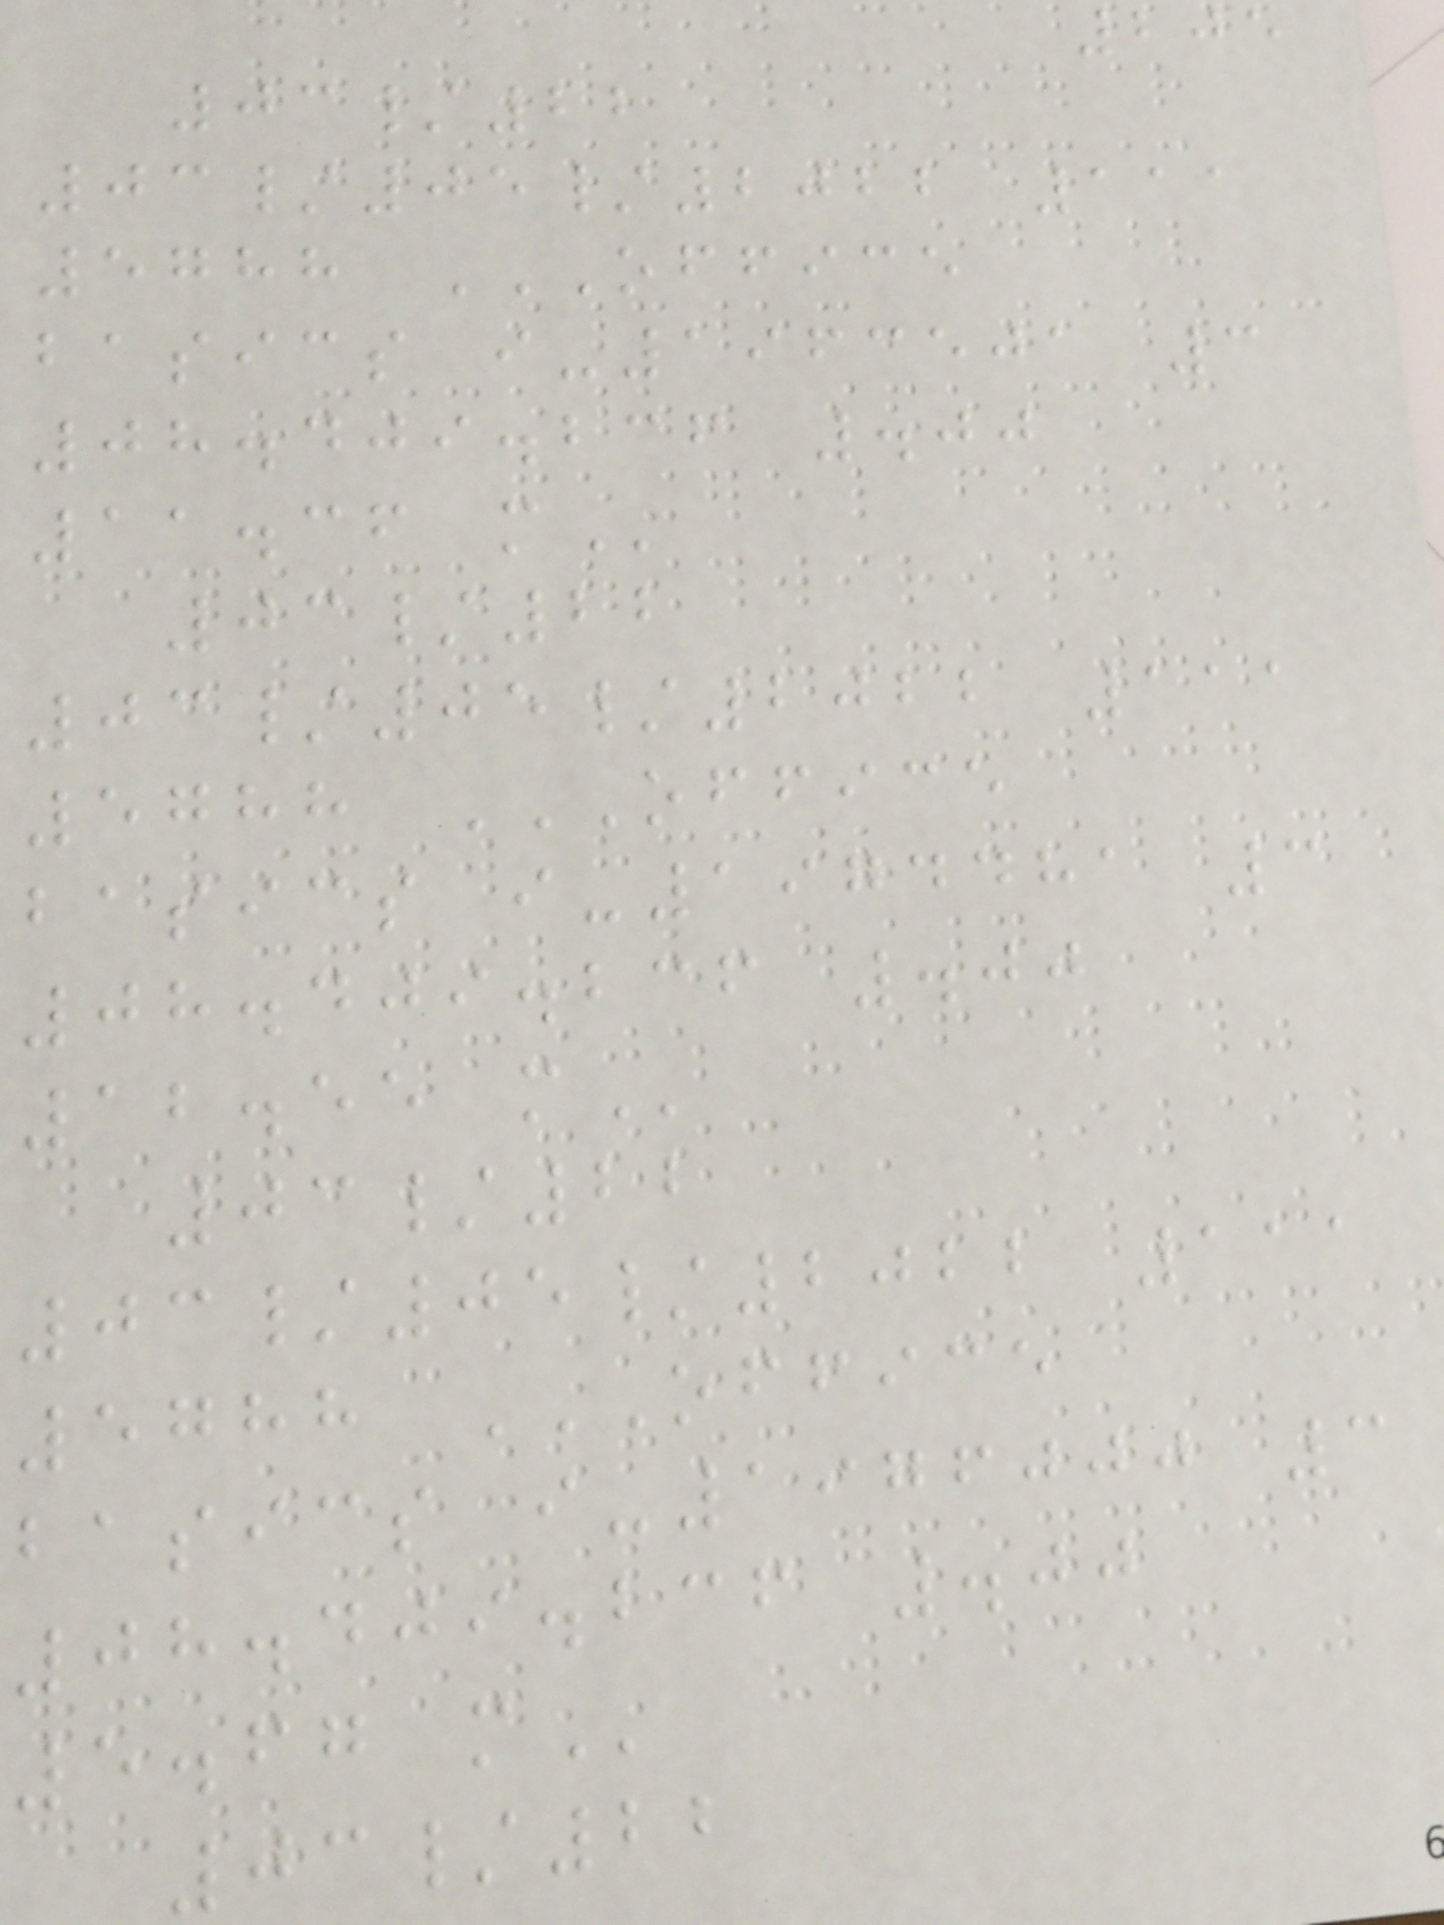205
03/22
03/05/2022 111
5788 OFFICE
basics i-1963501 3
08.409.236 .00
11.36
03/22
03/05/2022 111
5788 OFFICE
basics i-1974481 3
08.409.236 .00
12.55
03/22
03/05/2022 111
5788 OFFICE
basics i-1976000 3
08.409.236 .00
5.67
03/22
